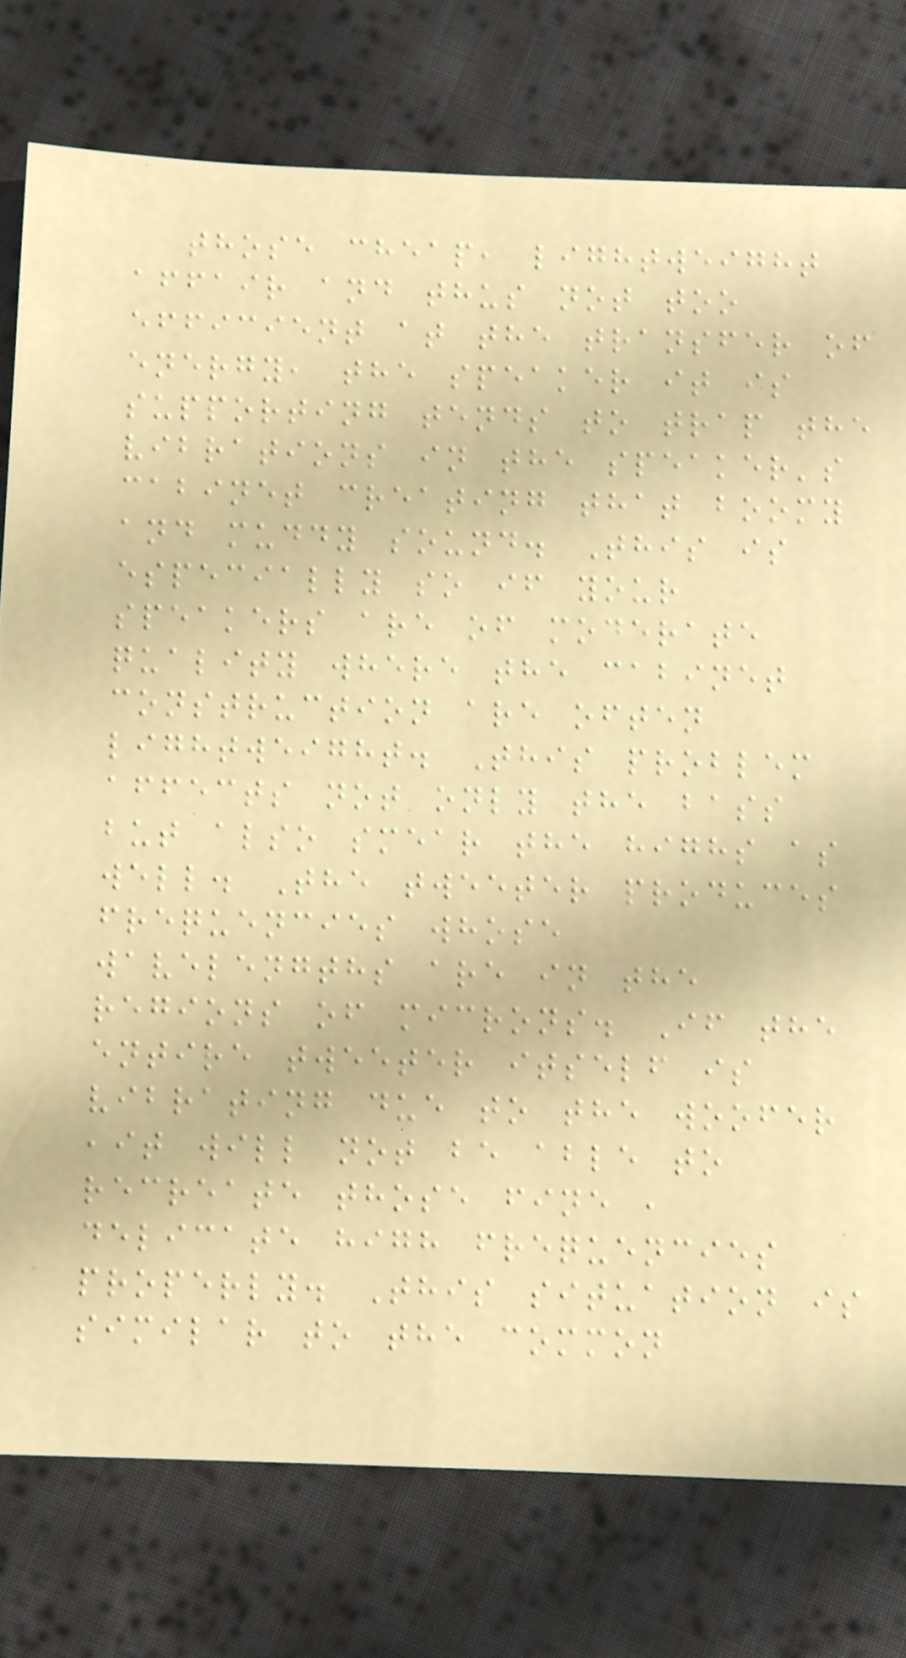those cheap, lightweight
affair and thus not too
efficient at the transfer of
energy, the speaker it is
supporting tends to trap the
vibrations in the speaker's
cabinet creating that boomy
and muddy sound. This is
especially so if your
speakers are of moderate
quality where the cabinet
construction are often
lightweight. This problem
affects not only the bass
but also smear the highs as
well. The tweeter produces
frequencies whose
wavelengths are in the
regions of microns. If the
entire tweeter itself is
vibrating due to the woofer
,it will not be able to
recreate those fine ,
delicate high frequencies
properly. This situation is
similar to the common
